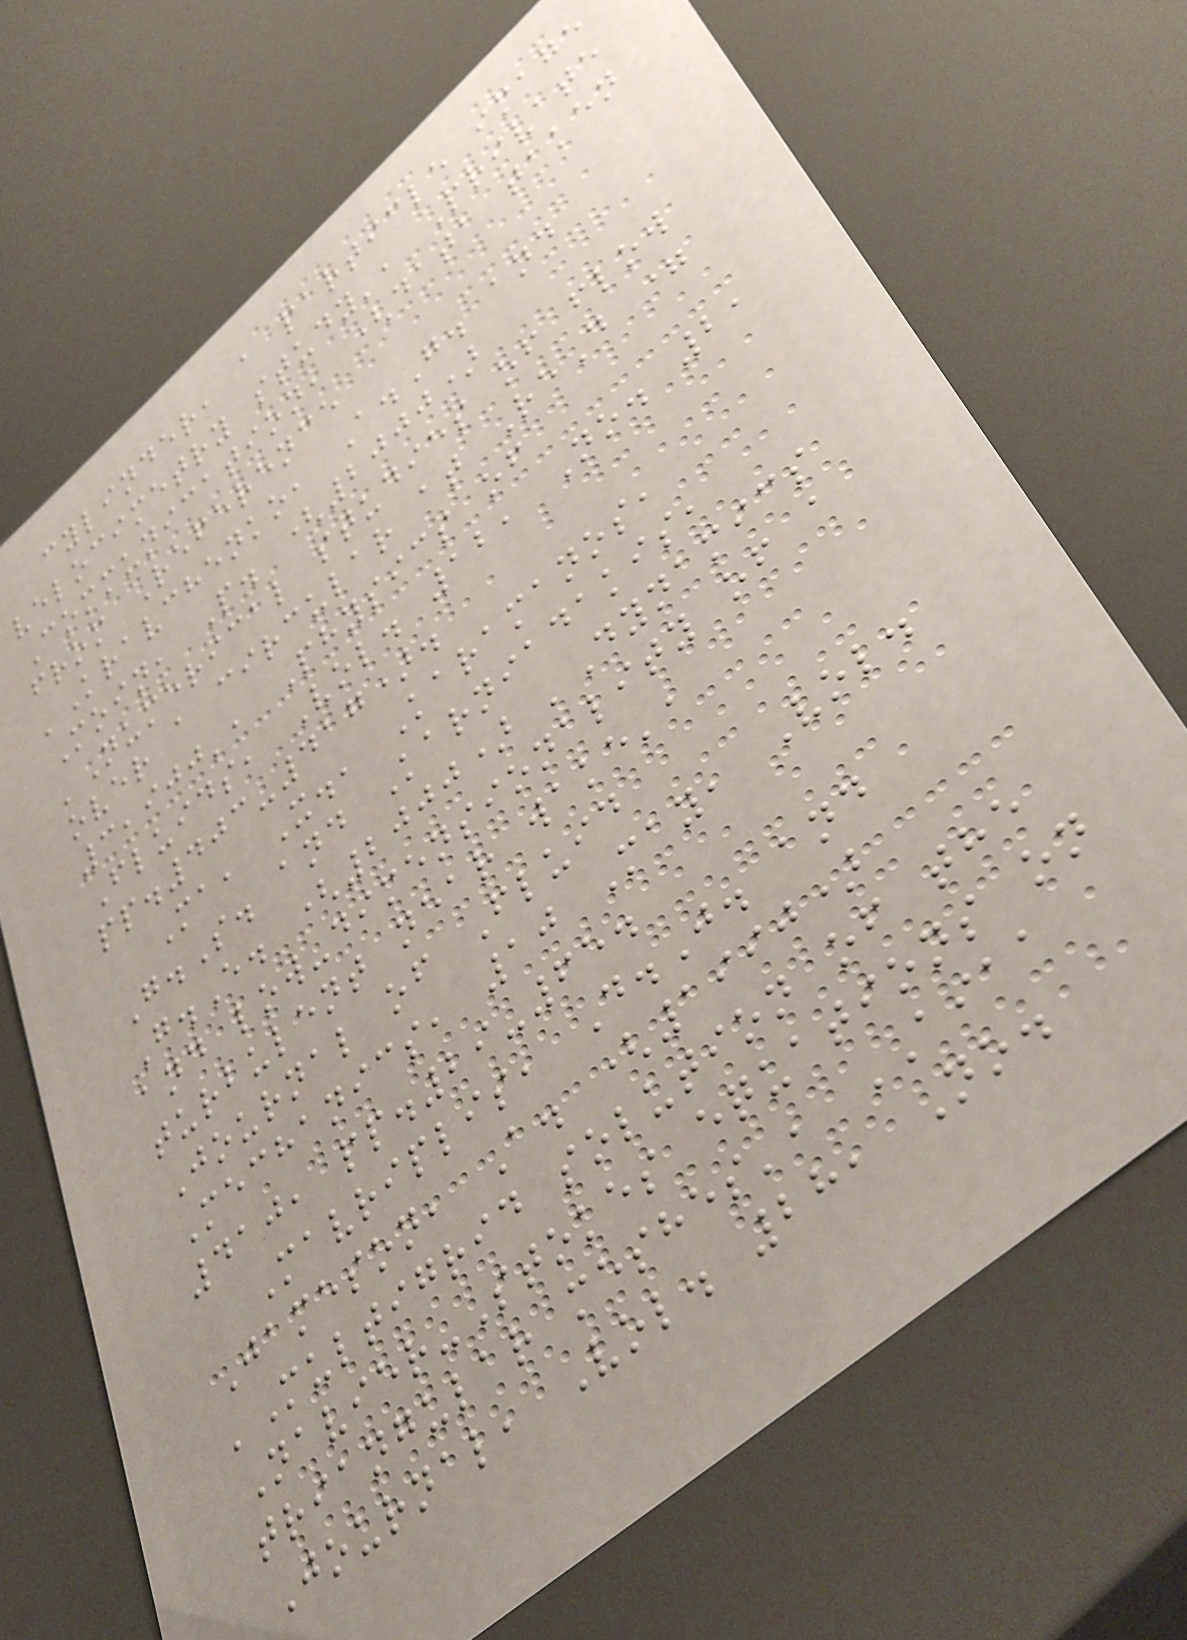cylinder, a particle image
velocimetry study', Private
Communication, (data taken
from Reference
'Kravchenko, A.G. and
Moin, P. (2000)
'Numerical studies of flow
over a circular at ReD =
3,900', Physics of
Fluids, Vol. 12, No. 2,
pp.403-417).
Ma, X., Karamanos,
G.S. and Karniadakis,
G.E. (2000) 'Dynamics
and low-dimensionality of a
turbulent near wake',
Journal of Fluid
Mechanics, 10 May, Vol.
410, pp.29-65.
Mavriplis, D.J. and
Jameson, A. (1990)
'Multigrid solution of the
Navier-Stokes equations on
triangular meshes', AIAA
Journal, Vol. 28, No.
